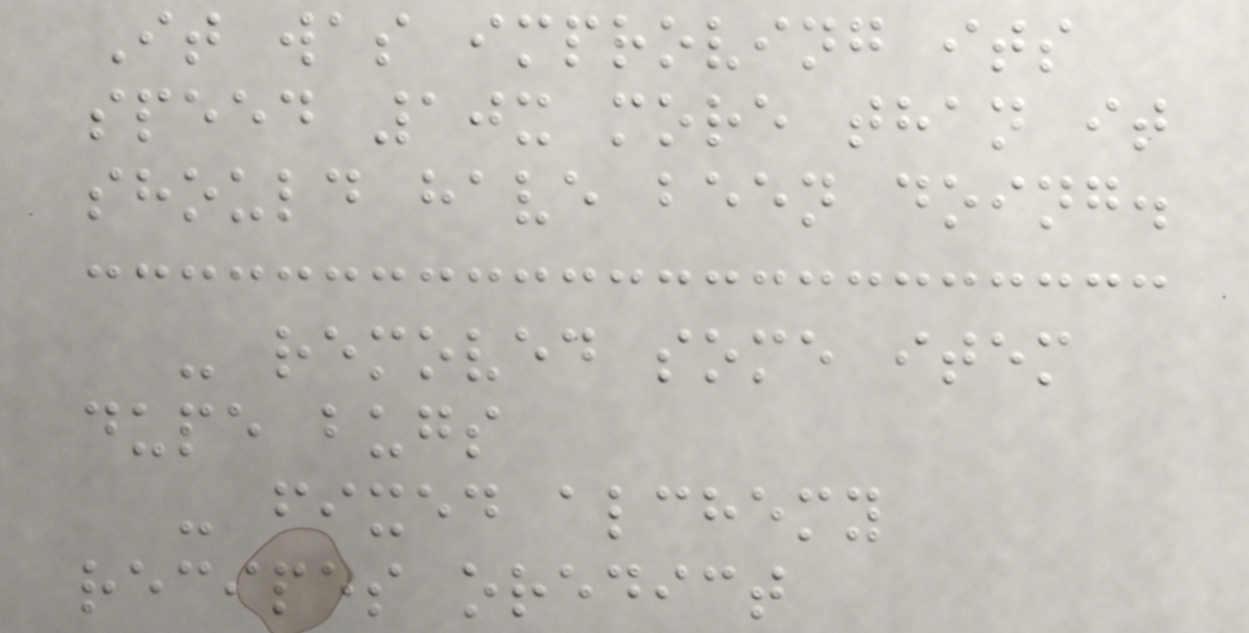It was improving its
speed 10x more than it
should have been doing.
- removed some item
dupe bugs
- fixed alchemy
recipes oredict
